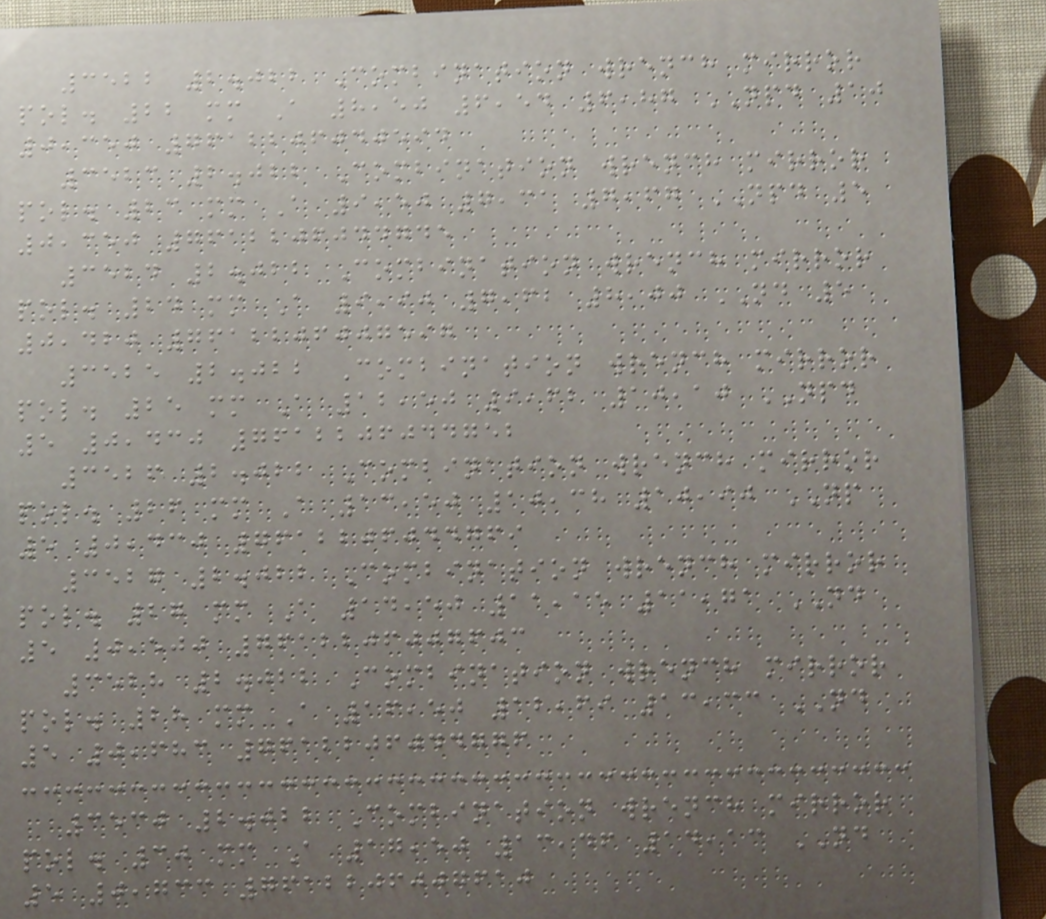3522 2.022 Combination wrench mirror
pol. 22 mm A 8,50 6,54 6,87 NPD 10
0,350 7612206040594
3523 2.022 Combination wrench mirror
pol. 23 mm A 9,50 7,31 7,67 NPD 5
0,350 7612206044745
3524 2.022 Combination wrench mirror
pol. 24 mm A 9,90 7,62 8,00 ND 5
0,420 7612206007597
3525 2.022 Combination wrench mirror
pol. 25 mm A 12,50 9,62 10,10 NPD
5 0,430 7612206044752
3526 2.022 Combination wrench mirror
pol. 26 mm A 13,50 10,38 10,90 NP
5 0,430 7612206044769
3527 2.022 Combination wrench mirror
pol. 27 mm A 14,50 11,15 11,71 ND
5 0,500 7612206007603
3528 2.022 Combination wrench mirror
pol. 28 mm A 16,50 12,69 13,33 ND
5 0,683 7612206044776
3530 2.022 Combination wrench mirror
pol. 30 mm A 17,50 13,46 14,13 ND
5 0,733 7612206007610
